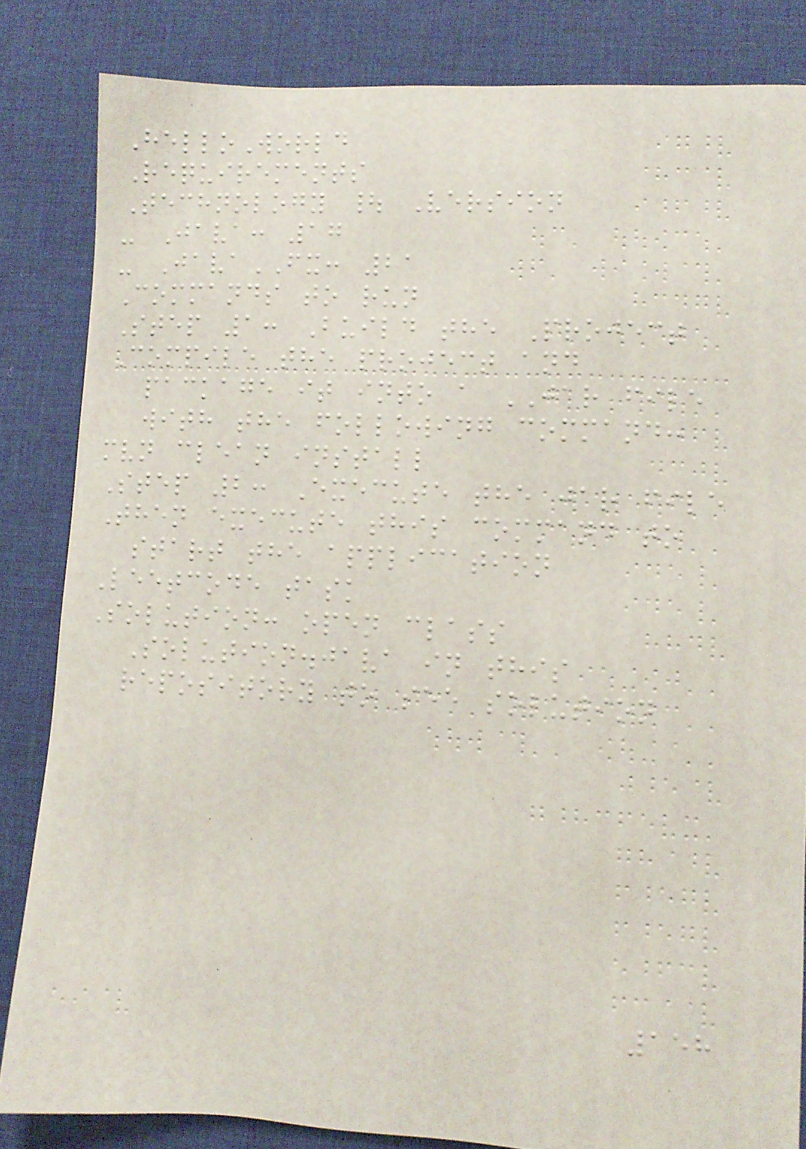HelloWorld
Requirements
Technology | Version
- Java: 17
- JavaFX: 21
Commands to run
Step 1: Build the Project
Compile the project and
package it into a JAR file
with the following command:
mvn clean install
Step 2: Execute the jar file
Then execute this command to
start the application
Leetcode task
Solution: open class
Solution.java in this
repository to see solution
158
